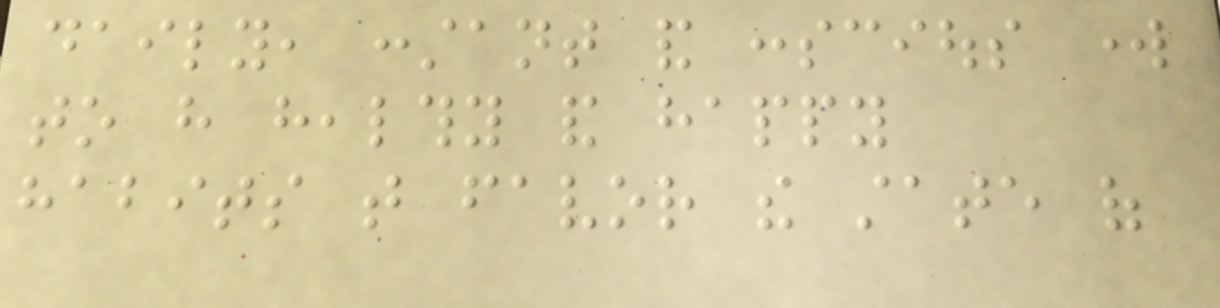daily, constant and conscious work
to have healthy and happy
habits that favor the state of
